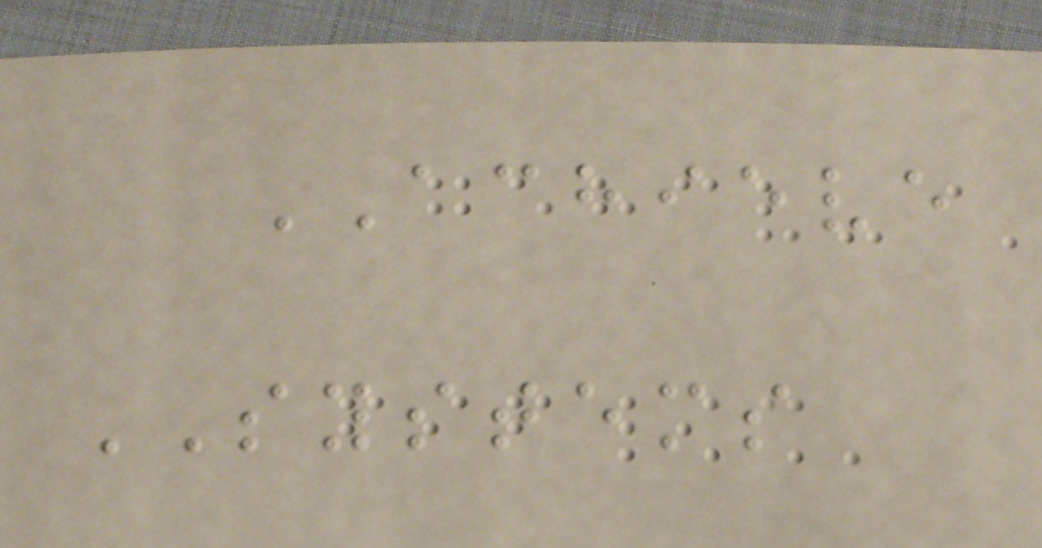ACHIEVE
SYSTEMS
